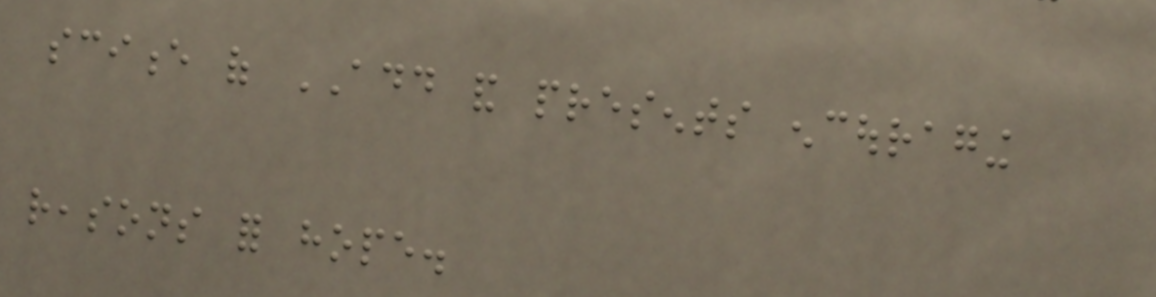science of ADD and presents encouraging
reasons for hope.
